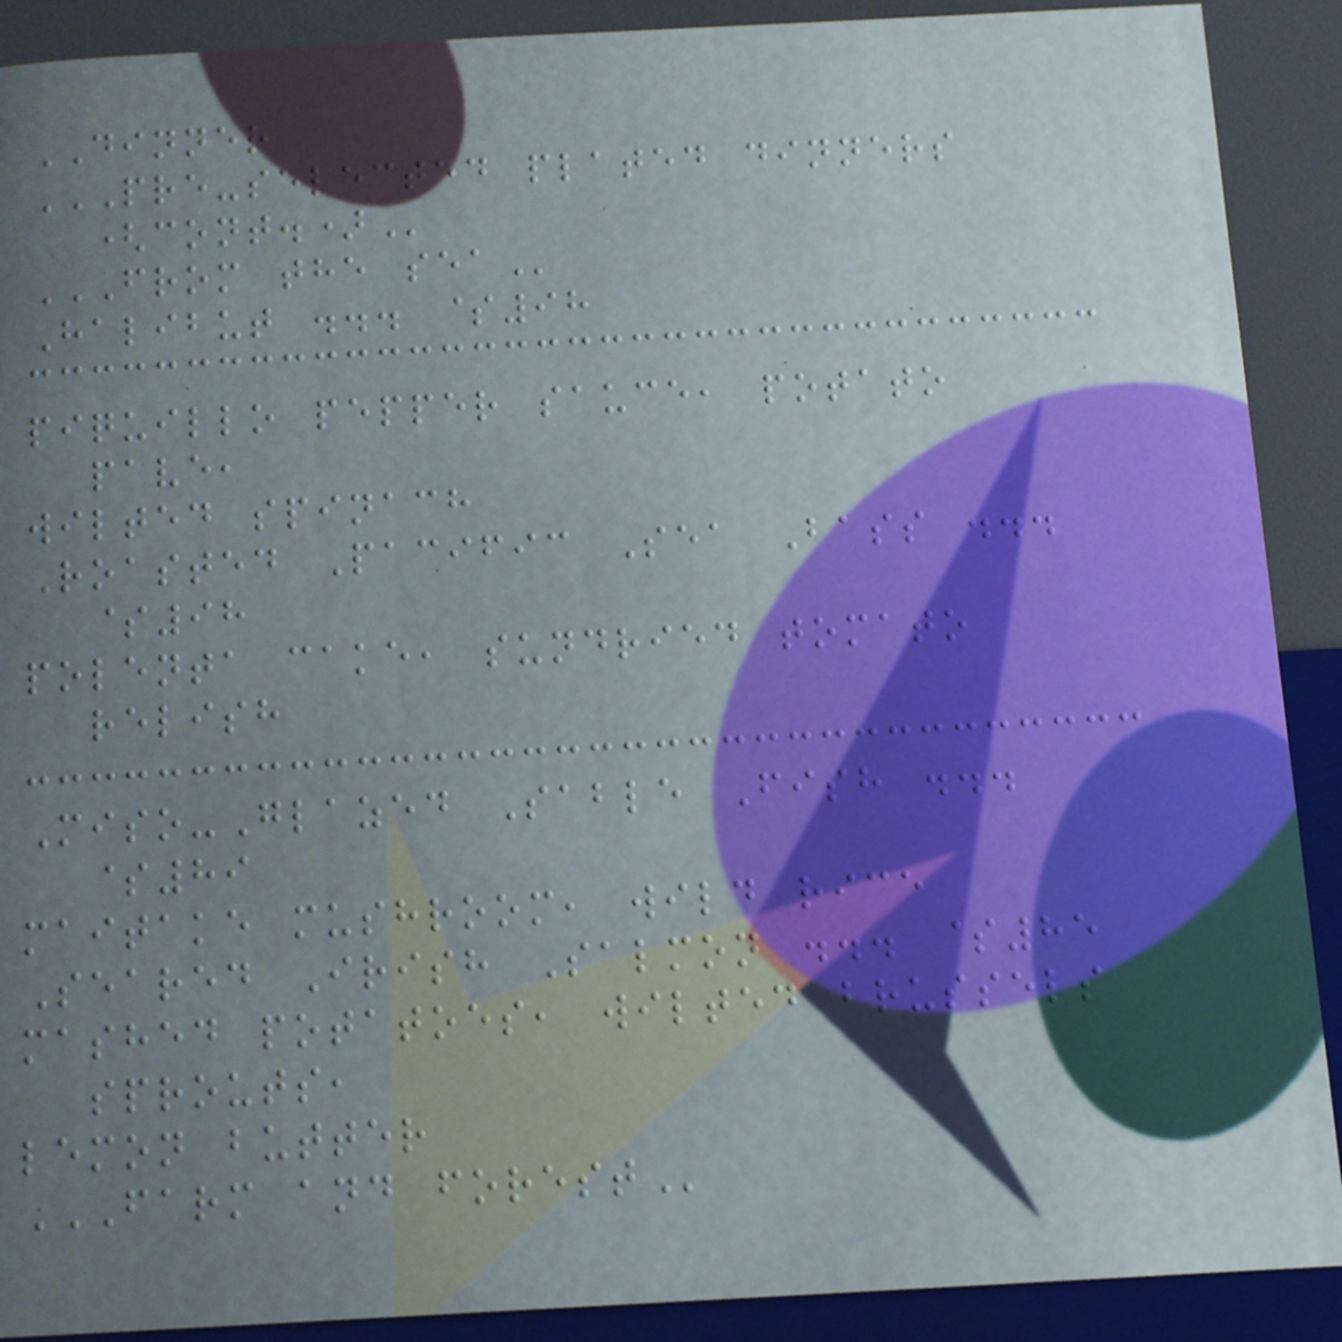DINNER
PRE-SELECTED PLATED DINNERS
(CONT.)
FROM THE SEA
Halibut ... $98
piquillo pepper sauce, potato
pave,
wilted spinach
Roasted Pacific Sea Bass ...
$98
polenta cake, sundried tomato
relish
Miso-Glazed Sable Fish ...
$89
maitake mushroom, wild rice
Seared Irish Salmon ... $85
mashed potatoes, wilted brussels
sprouts,
lemon butter
FARM AND FOREST
